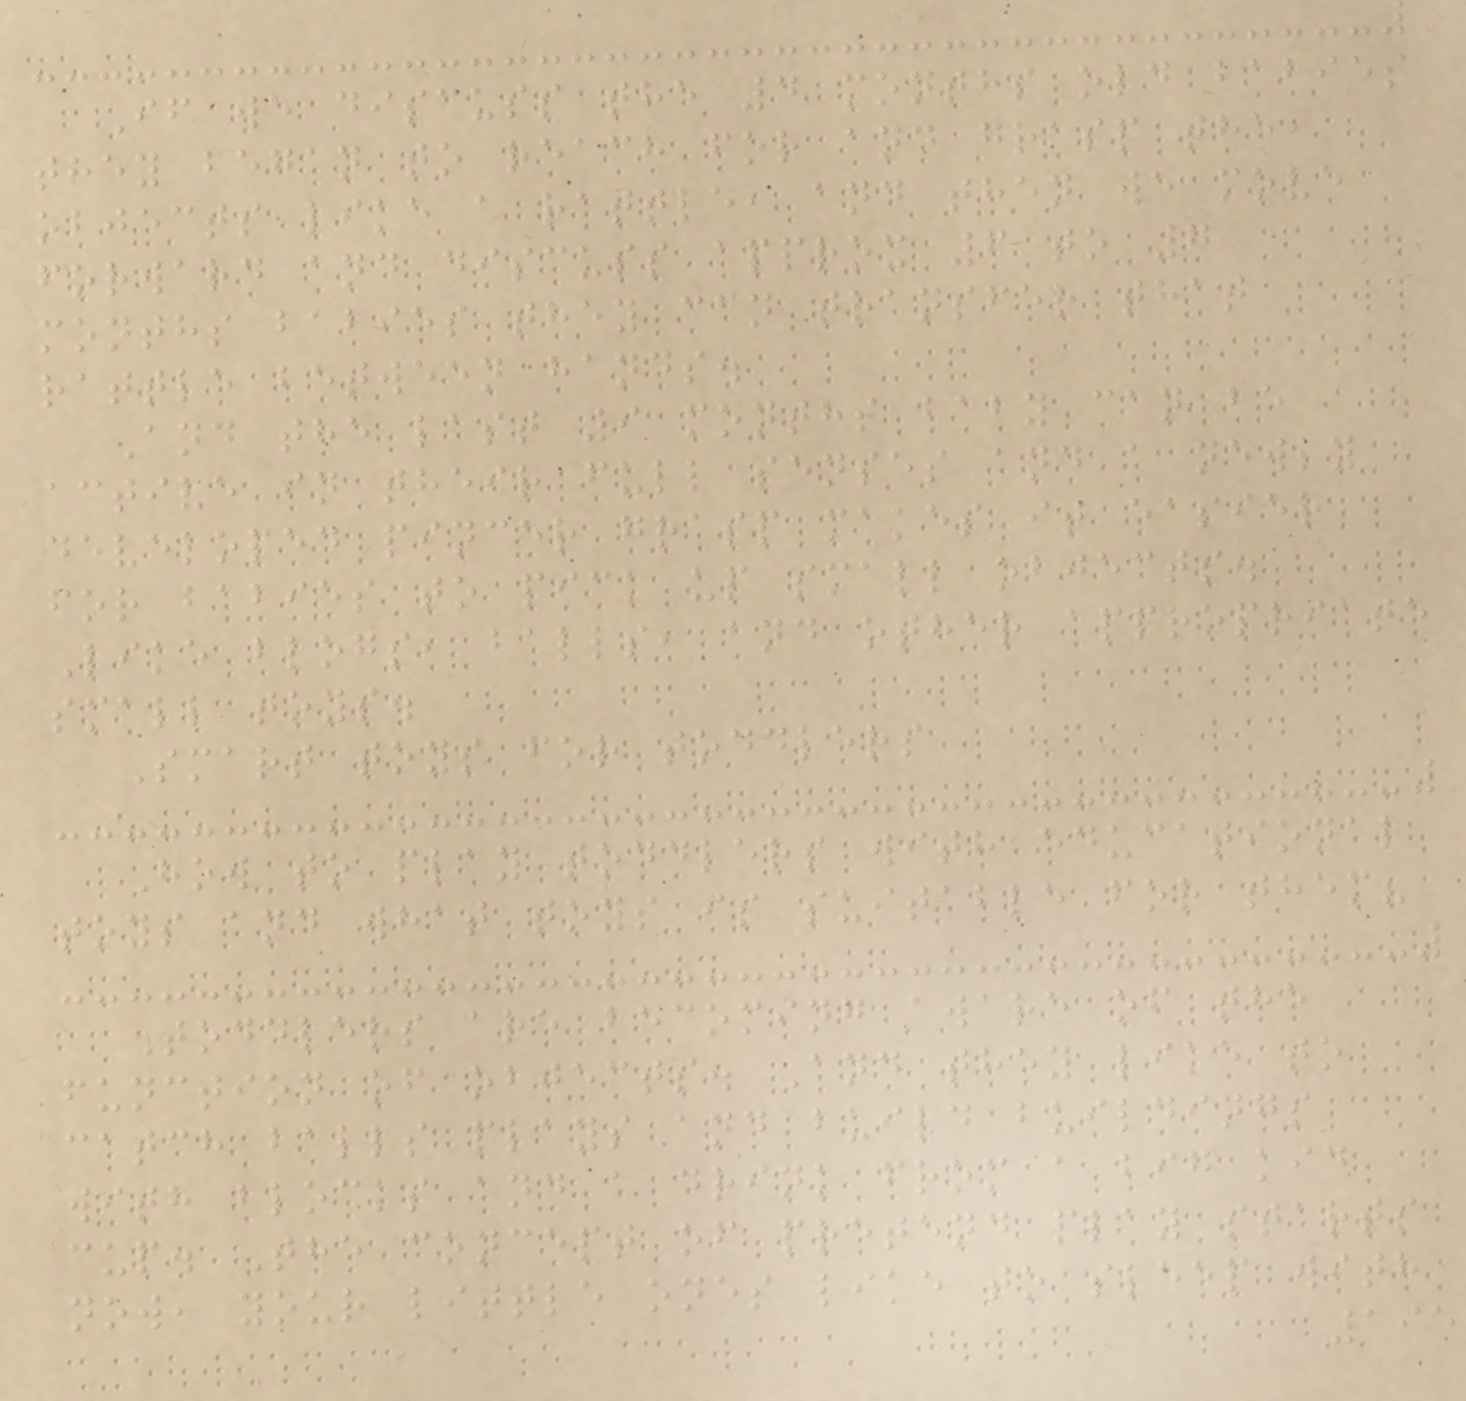If we discuss the 4 months old babies
they began to reach for and grasp the
objects like a rattle, and then we move
forward and discuss approx 6 to 7
months babies they can transfer that
rattle between hands.
And the last 9 months baby can be
active in their full senses and a newly
developed pincer grasp makes it easier
for babies to pick up small objects.
Like blogs, balls, and other appropriate
small toys.
Smart toys for toddlers
How to play toddlers with educational
toys and what toys is suitable for them?
Toddlers are becoming aware of the
function of objects. And they like to
catch balls plays and build buildings
with blocks and a drink from a big kid
cup. The concept of pretend play starts
now, your little ones like to sleep with
195
